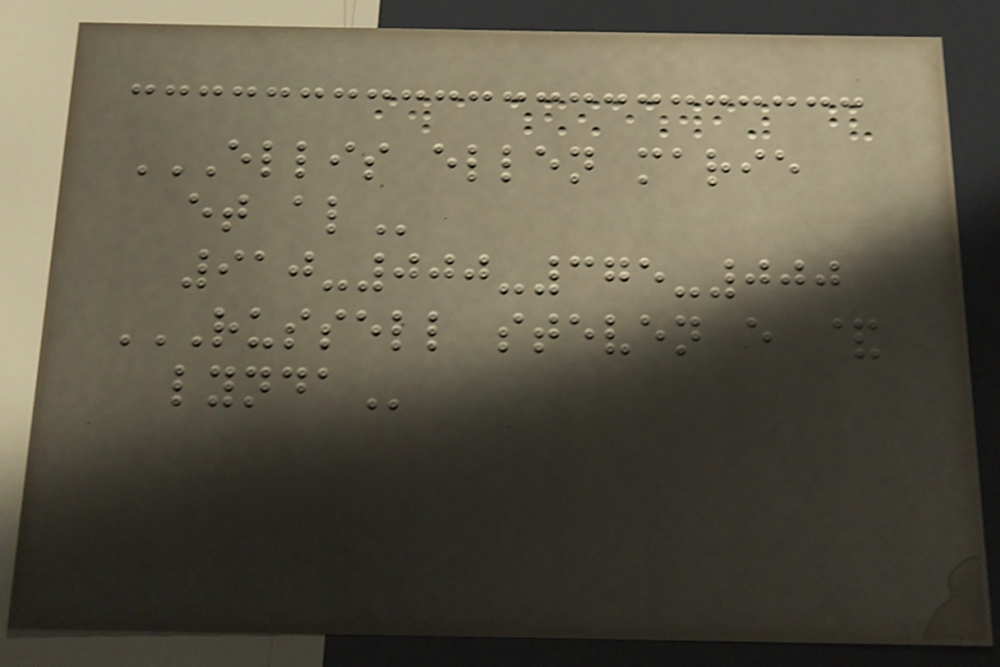ELLIS ELLEN MARIE
ET AL
910-000-375-000
RUSSELL STEVEN E &
LYNDA
